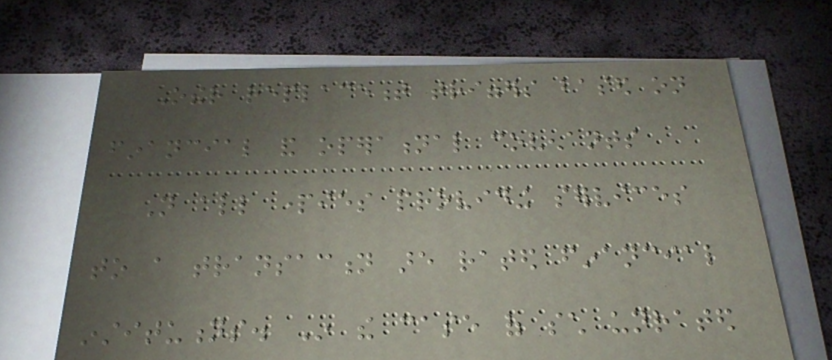Other replacement triggers based on
financial and operational covenants
Not all parties providing services
to a transaction are rated financial
institutions. In the case of such unrated
